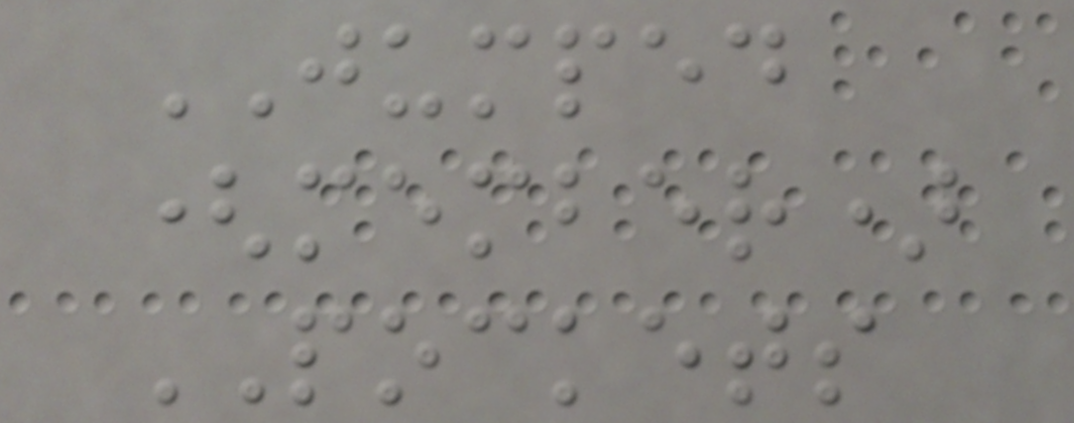JUMPED
(member)
POCKETS
